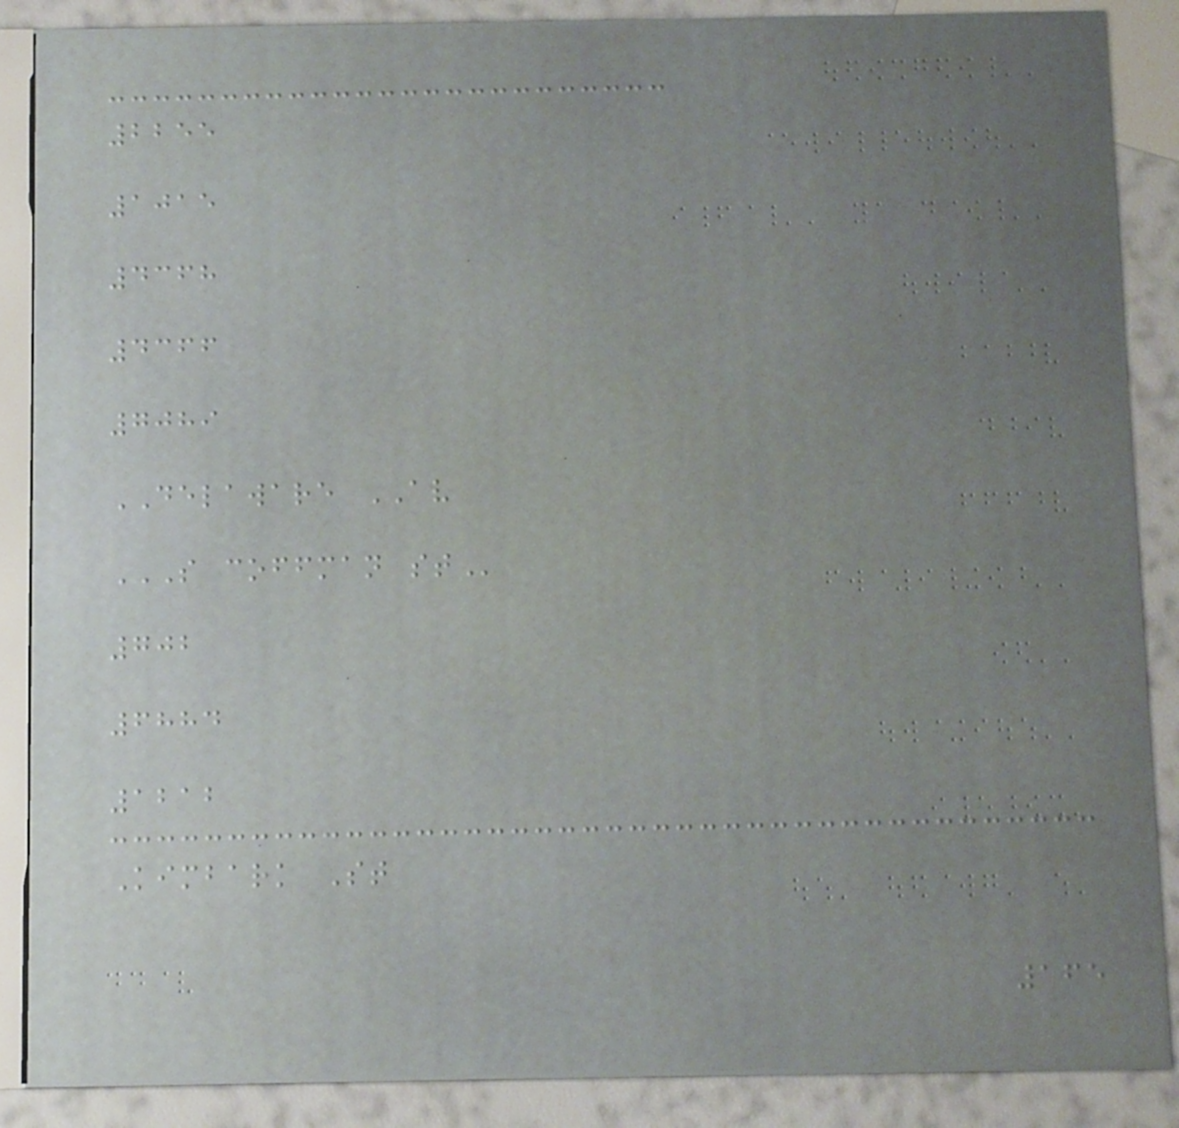2255
1015
4368
4366
7089
DELAWARE AV
S COFFMAN ST
702
6884
1212
Kimbark St
165
